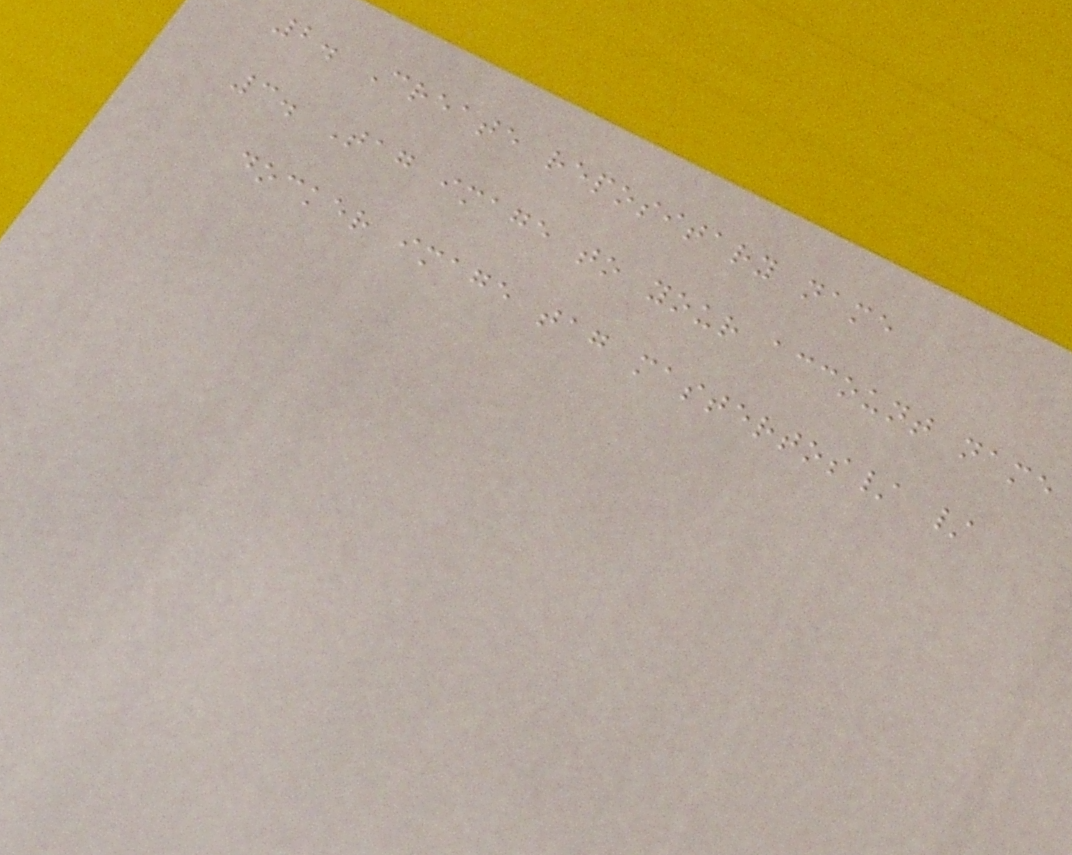2. Create repositary name
3. Tag image to your account name
docker image tag mastertos/ /
